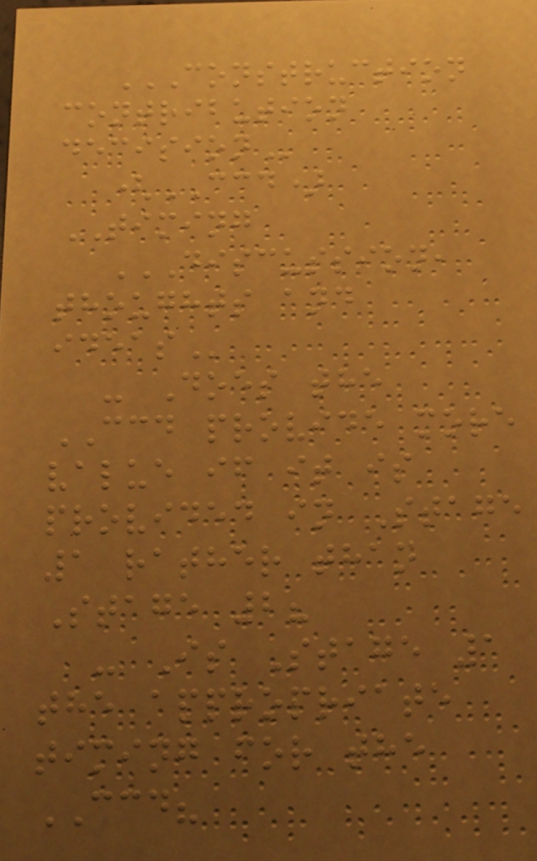CONSTRUCTION
CONTRIBUTION
DECISION
(CCD)
TIMING
DISCUSSION,
THOUGHTS AND
IDEAS
- Does the
CCD provide more
value if it is
provided in Stage
1 rather than
Stage 2?
- Is Stage 1
the appropriate
timing for the
CCD?
